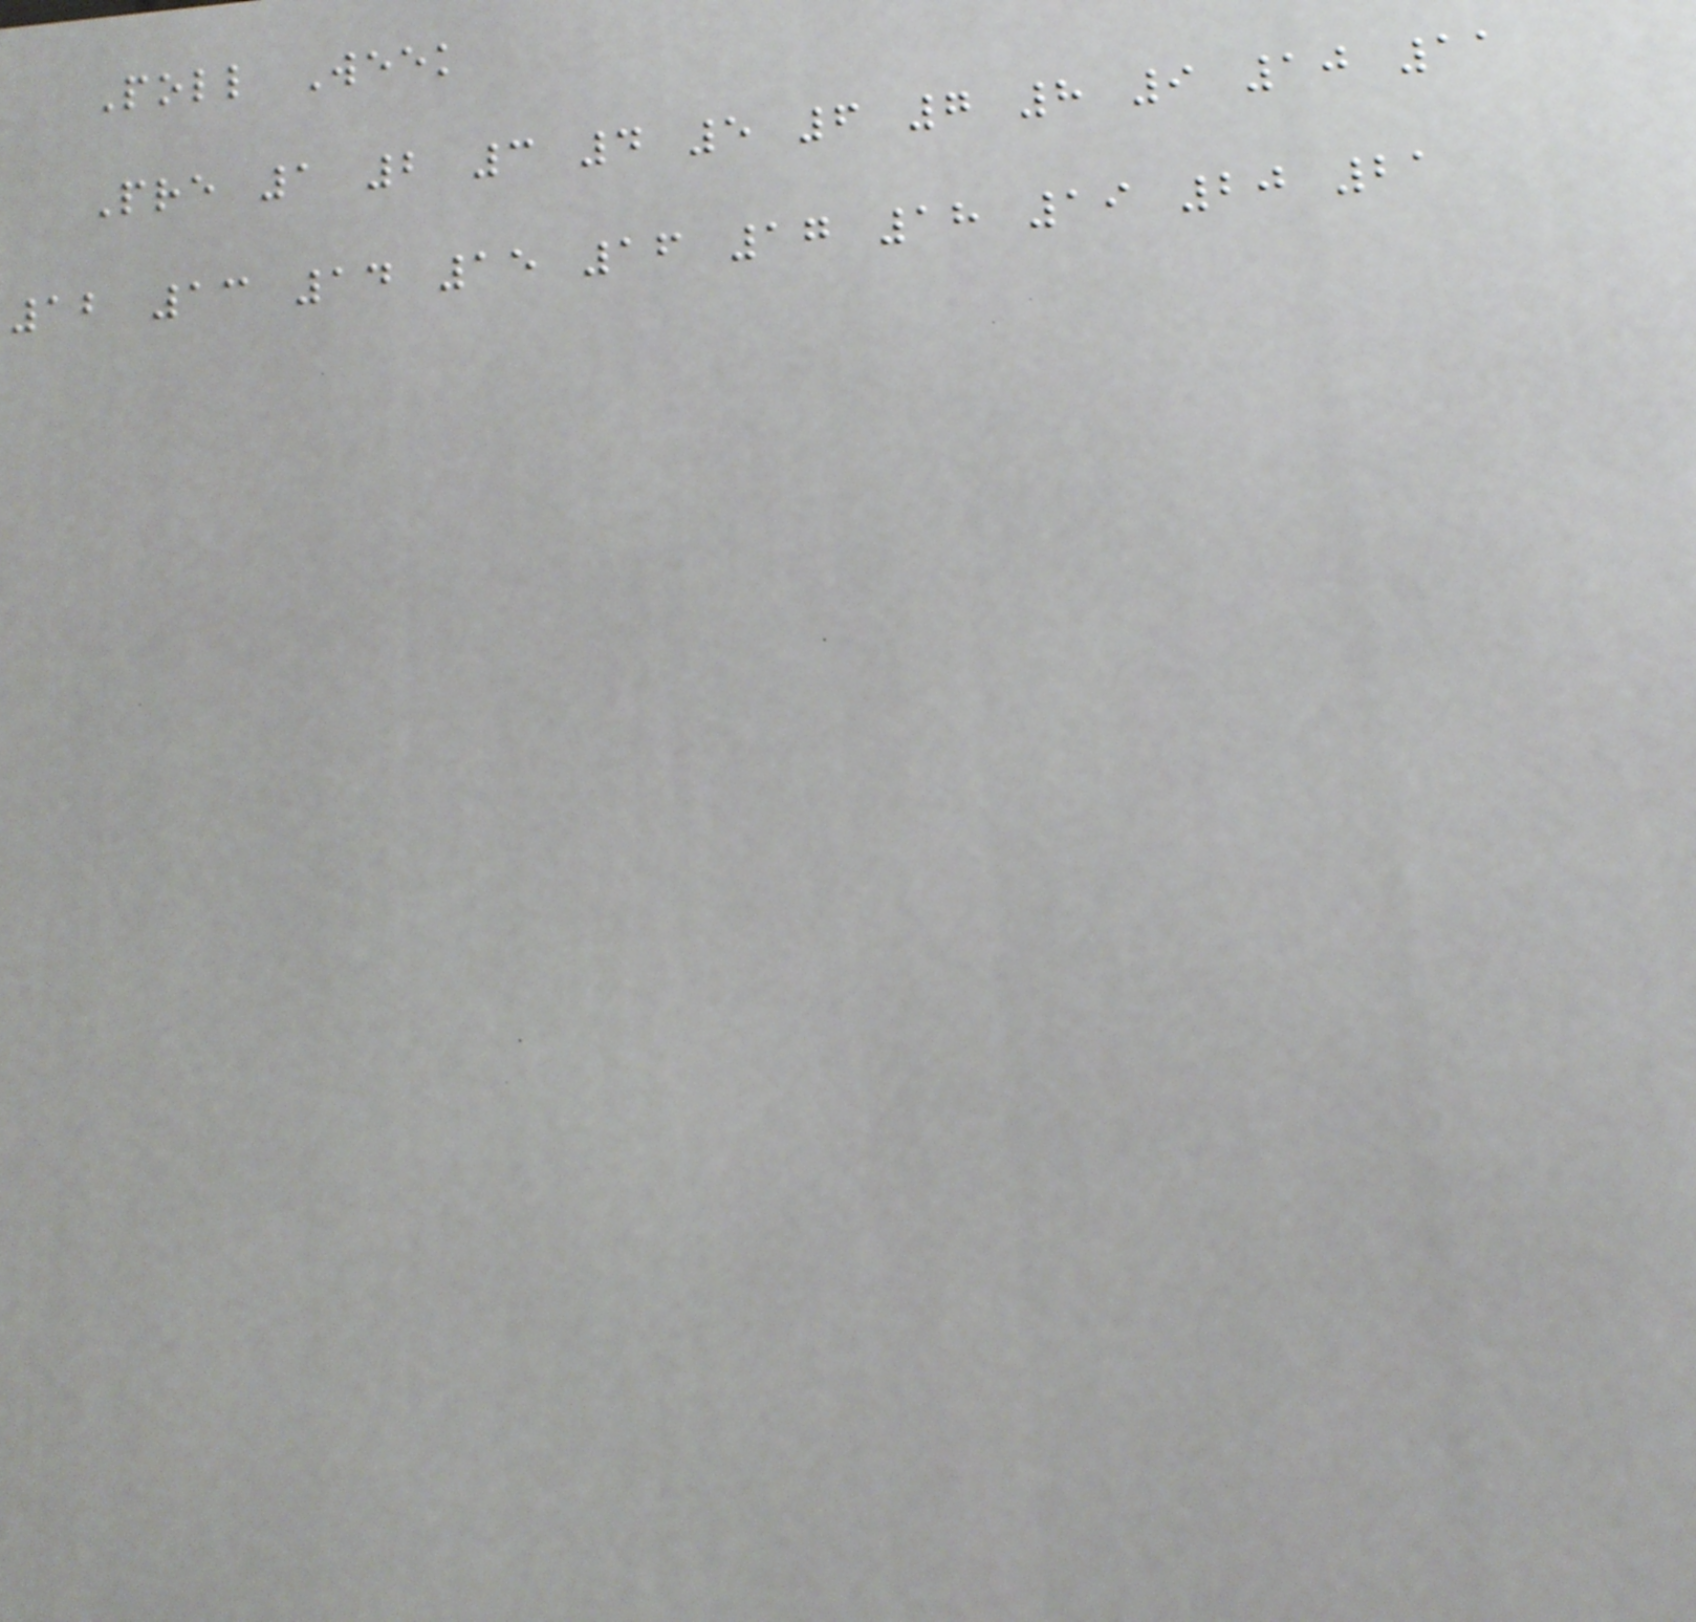Poll Week
Pre 1 2 3 4 5 6 7 8 9 10 11
12 13 14 15 16 17 18 19 20 21
